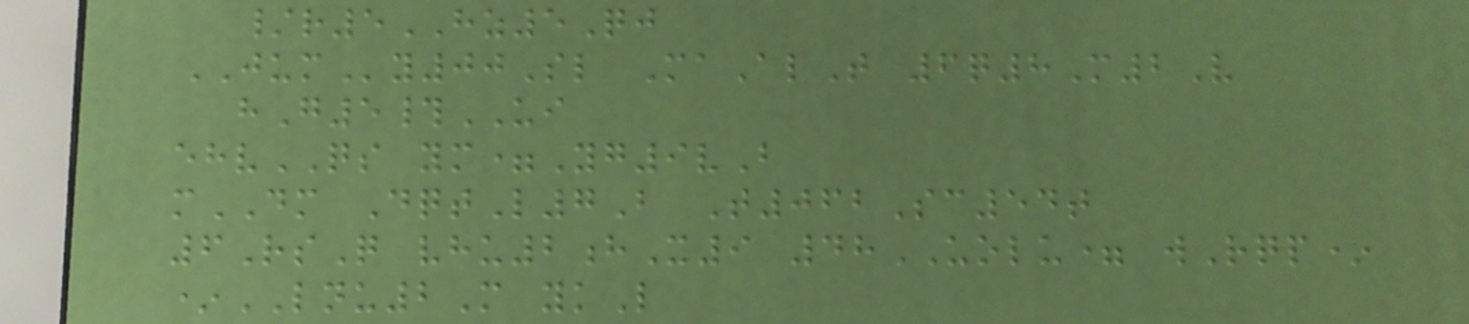/r5HZ5Qj
JUMy00Sl MaAlT 6q8M2V
hG5#UI
ehvQS ym=Yg9vB
mDM DqtL7B T062Sc54t
6RsQ vhu2hX9 48UOLU= wRqp*
*LNU2M ykL
